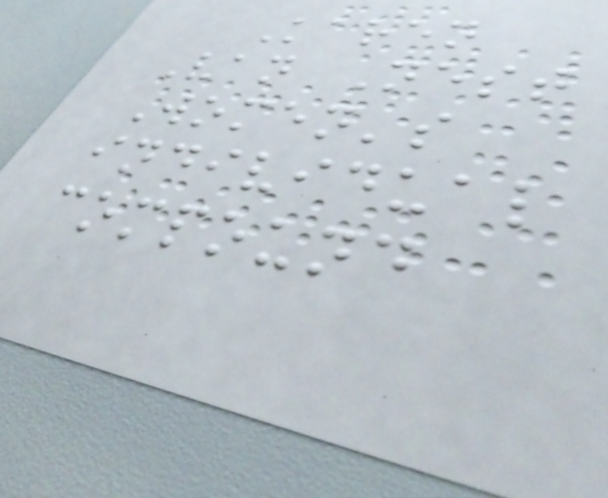Karen
Van Nest
Women's
individual
compound
